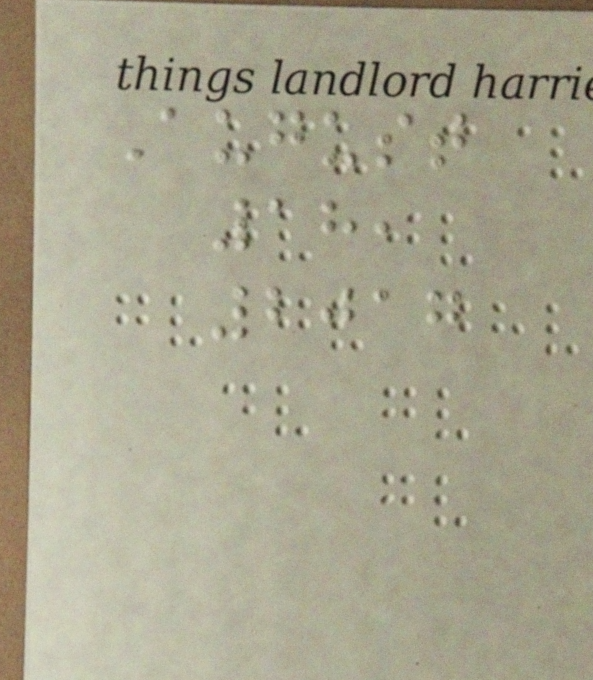August
18,
2017
